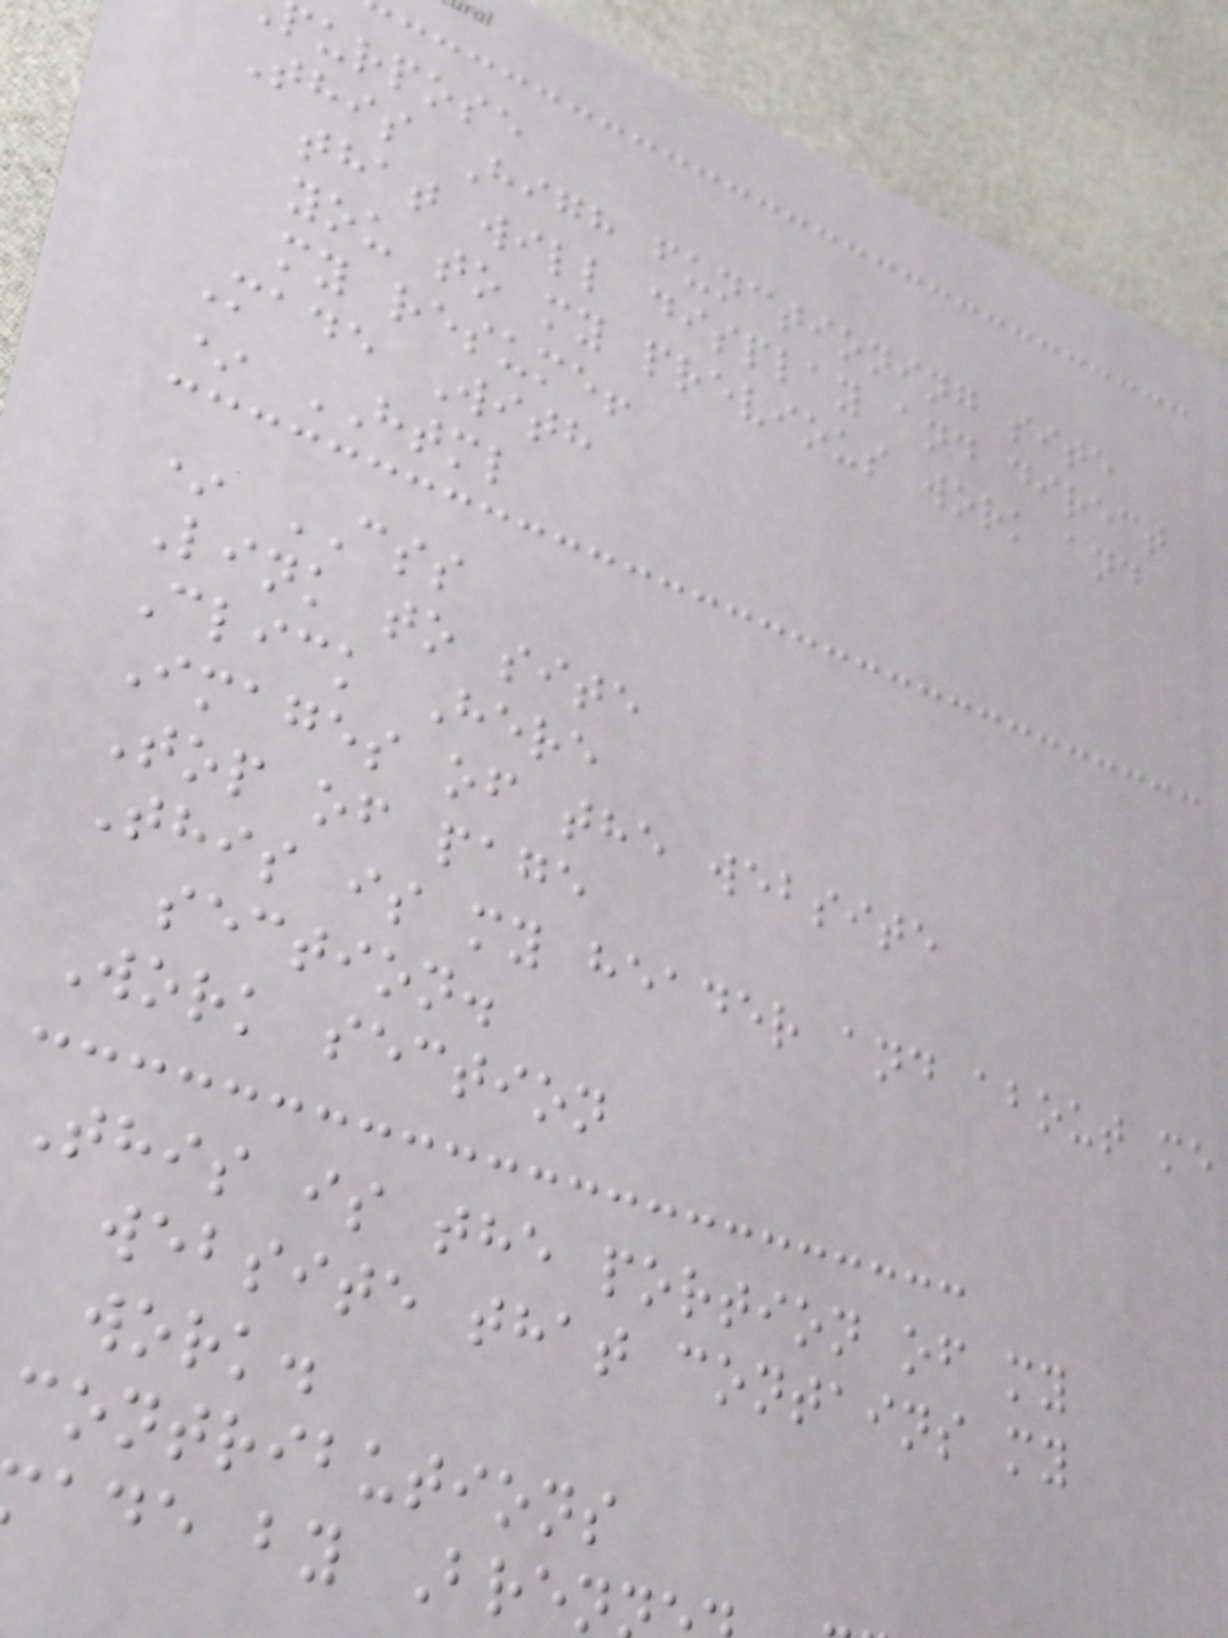urpose
This High functioning site
that will display and direct
you to my previous work and
my resume!
Made With
* HTML
* CSS
Link to site
Click Here
Images of the website
Top of page
This is my header and about me
section.
Work section
This is the portion of my
website that contains my
work.
contributions
ade by Bren
